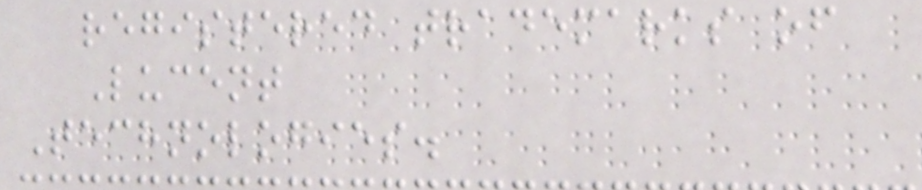registered trademarks of
Lucent
Technologies.
